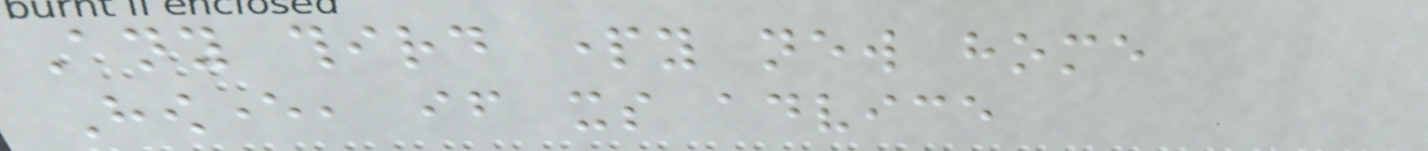Any third party new home
However, if its advice
